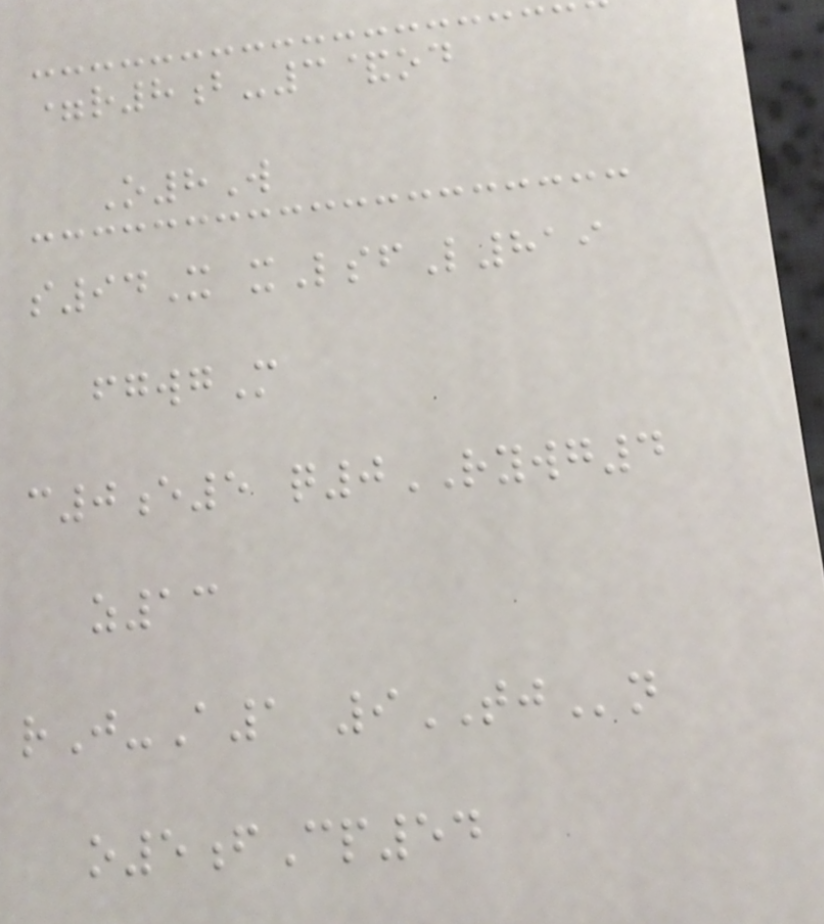=r8b-3&od
O8W
s94X xLsfL819
fgwgM
c0e5 q0RYWG4
z13
rJ-A1 9TJn
o5fCp54
